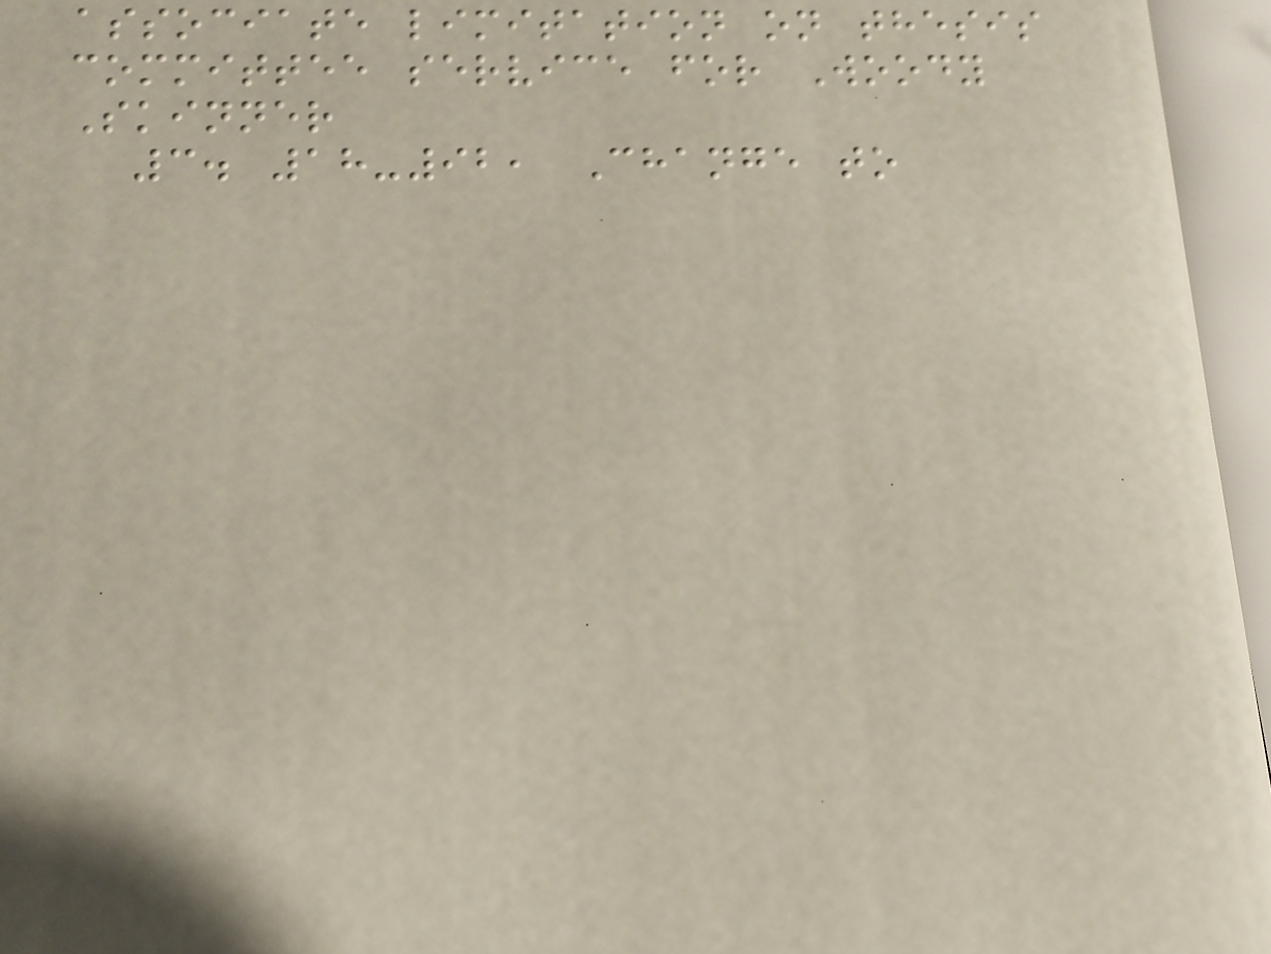associate limitation on thesis
committee service for Woody
Skinner
3. 18-92, Change to
